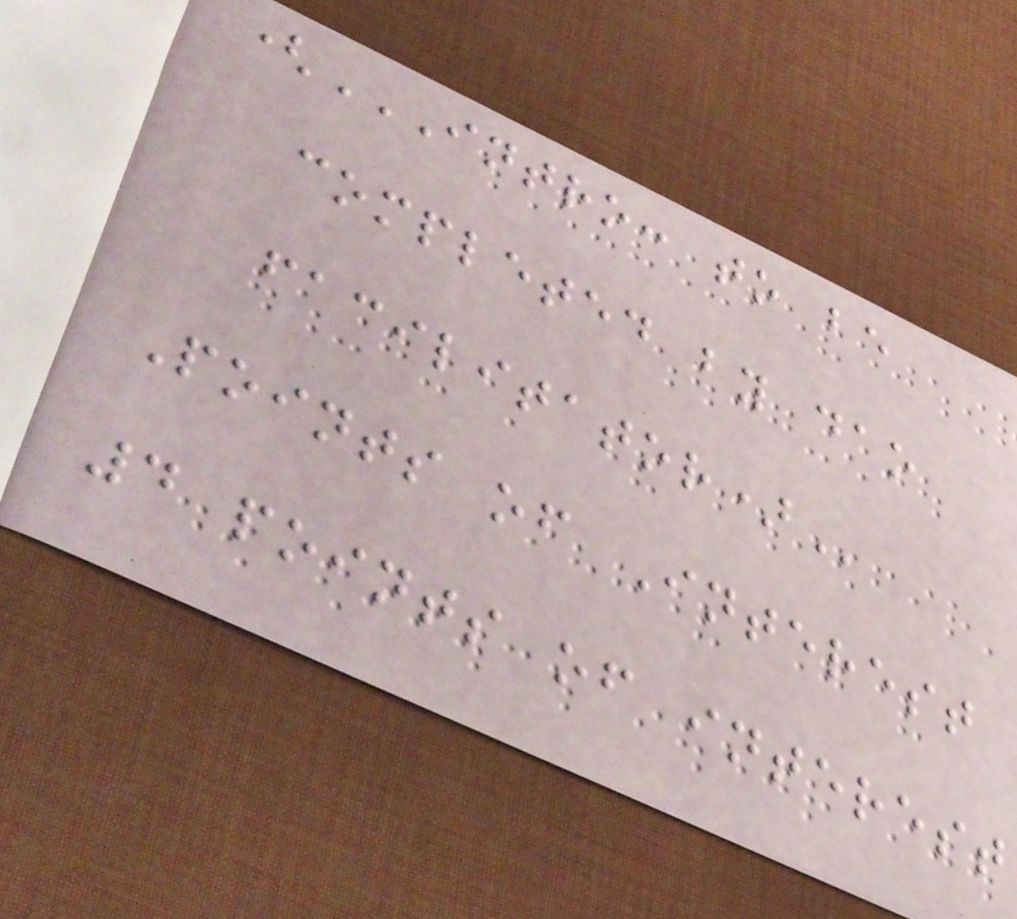(INTRO: TO BE
COMPLETED BY DAO
FACILITATOR)
Points of Interest
4 points of interest
